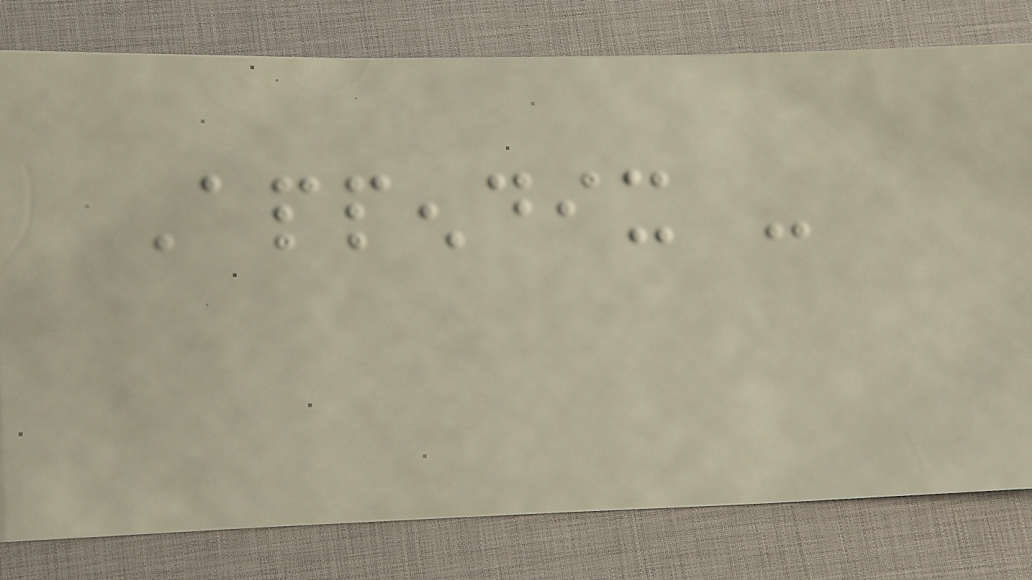Appendix -
